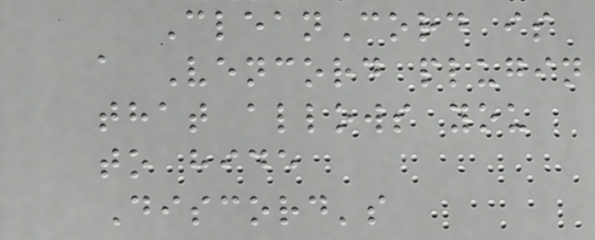CleanCord is
a Vencord plugin
that allows you
to hide
Discord's
